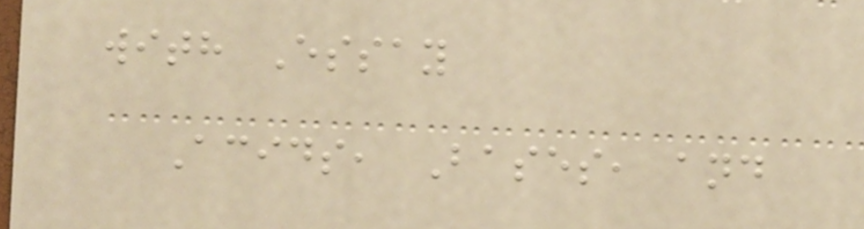with Essay
Acids, Bases, and
